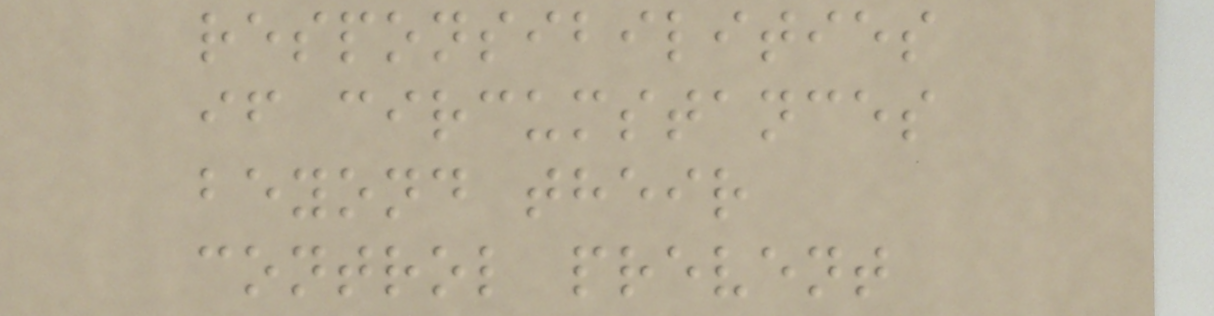responsibilities
if circumstances
beyond their
control prevent
